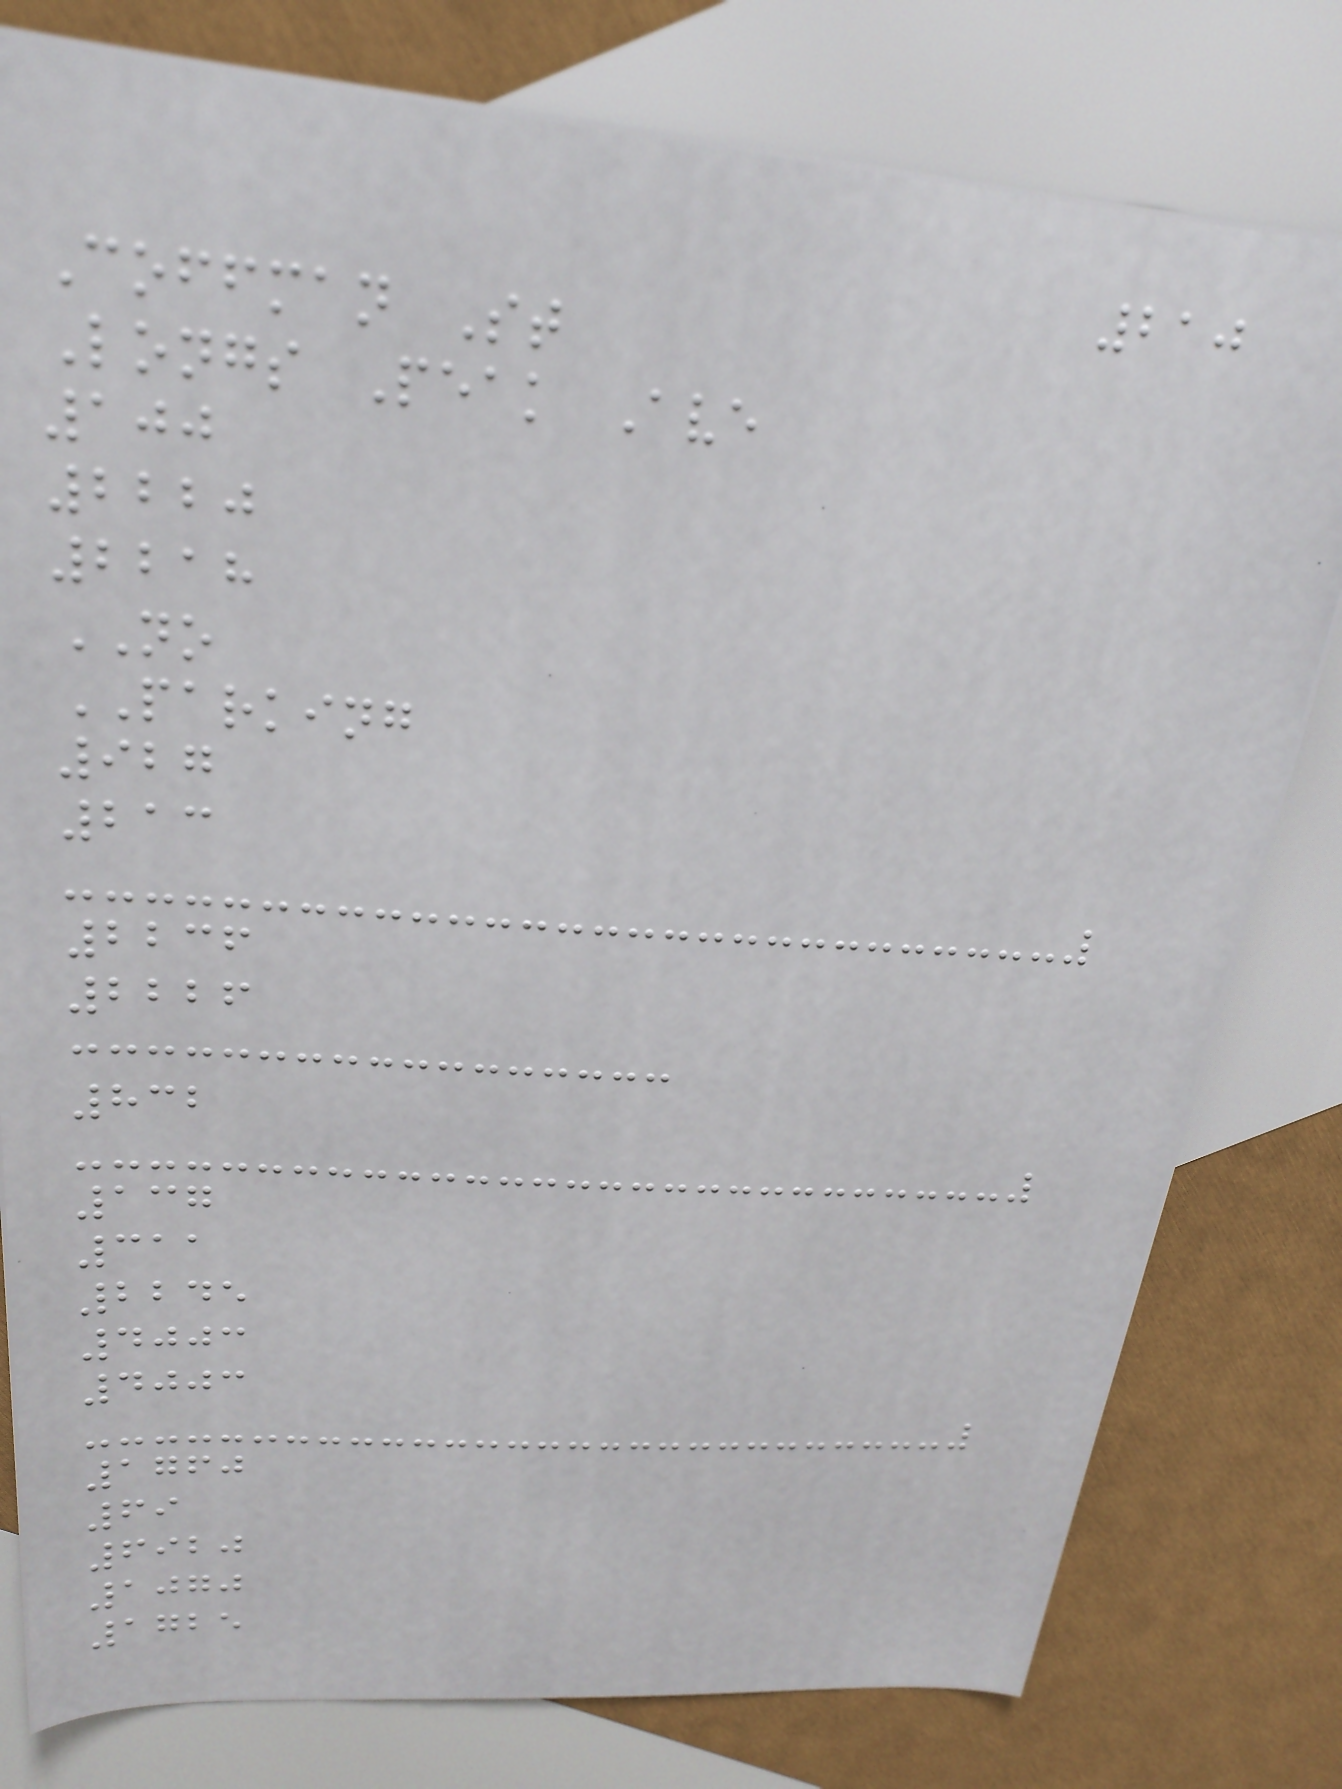210
Coffman St
Longs Peak Ave
100
2220
2218
NO
PARKING
927
213
2236
2226
832
137
311
2245
4003
4003
1760
69
6920
1070
1725
